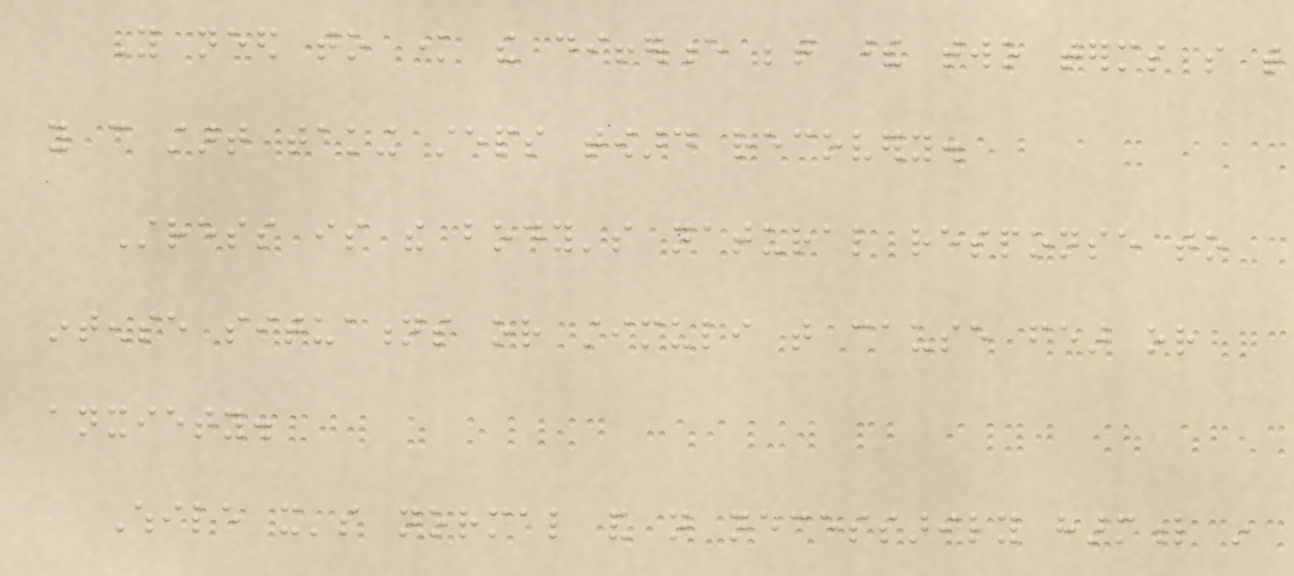You need to know the difference between these two terms so that
you can start taking steps toward recovery.
Stress is the body's natural response to
intense situations or stimuli that cause fear or
anxiety.
While it's normal and not necessarily harmful in
